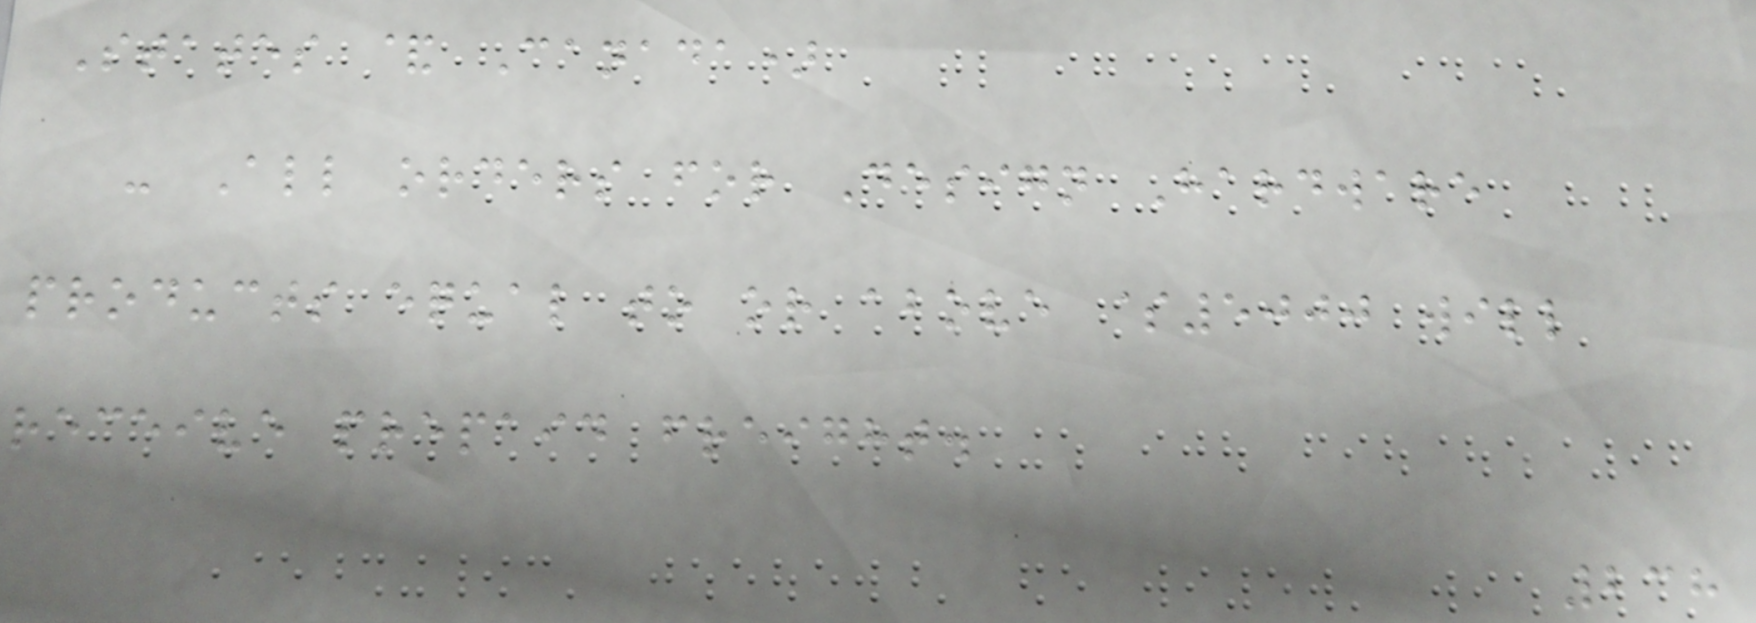States & Canada)
- All orders for Design Hardware
products equal to or above $5000 will
receive prepaid freight.
238
